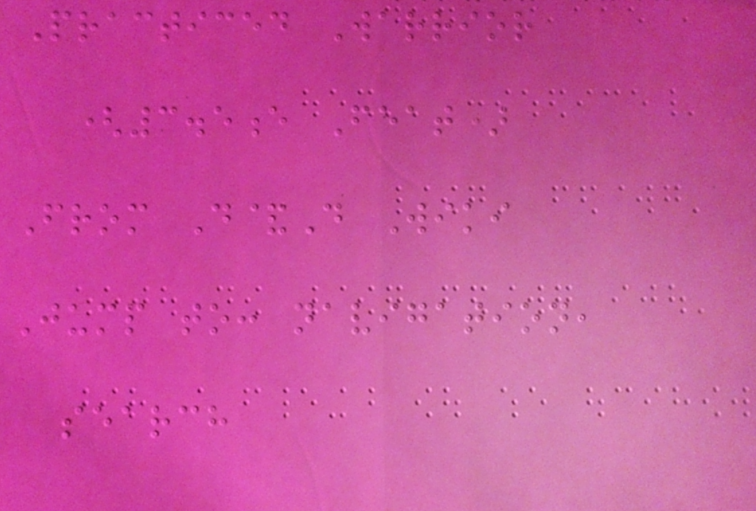Practiced Warrior
(3.5e Feat)
From D&D Wiki
Jump to: navigation,
search
